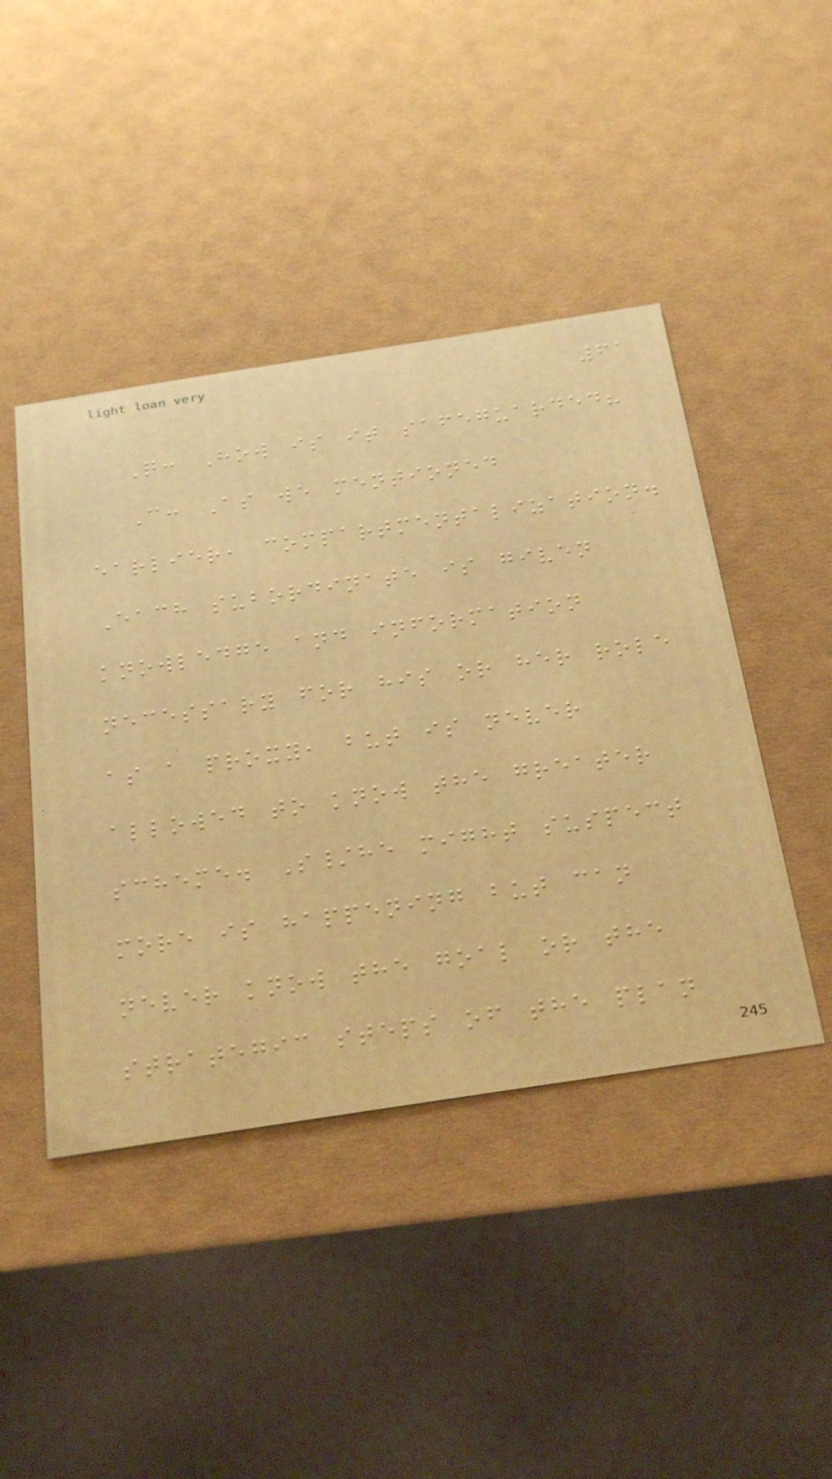61
Q: How is it safeguarded?
C: As we mentioned
earlier, compartmentalization.
Each subordinate is given
knowledge and information
necessary for his or her role
as a proxy, but is never
allowed to know the greater
scheme. S/he might suspect
more is happening but can
never know the goal or the
strategic steps of the plan
